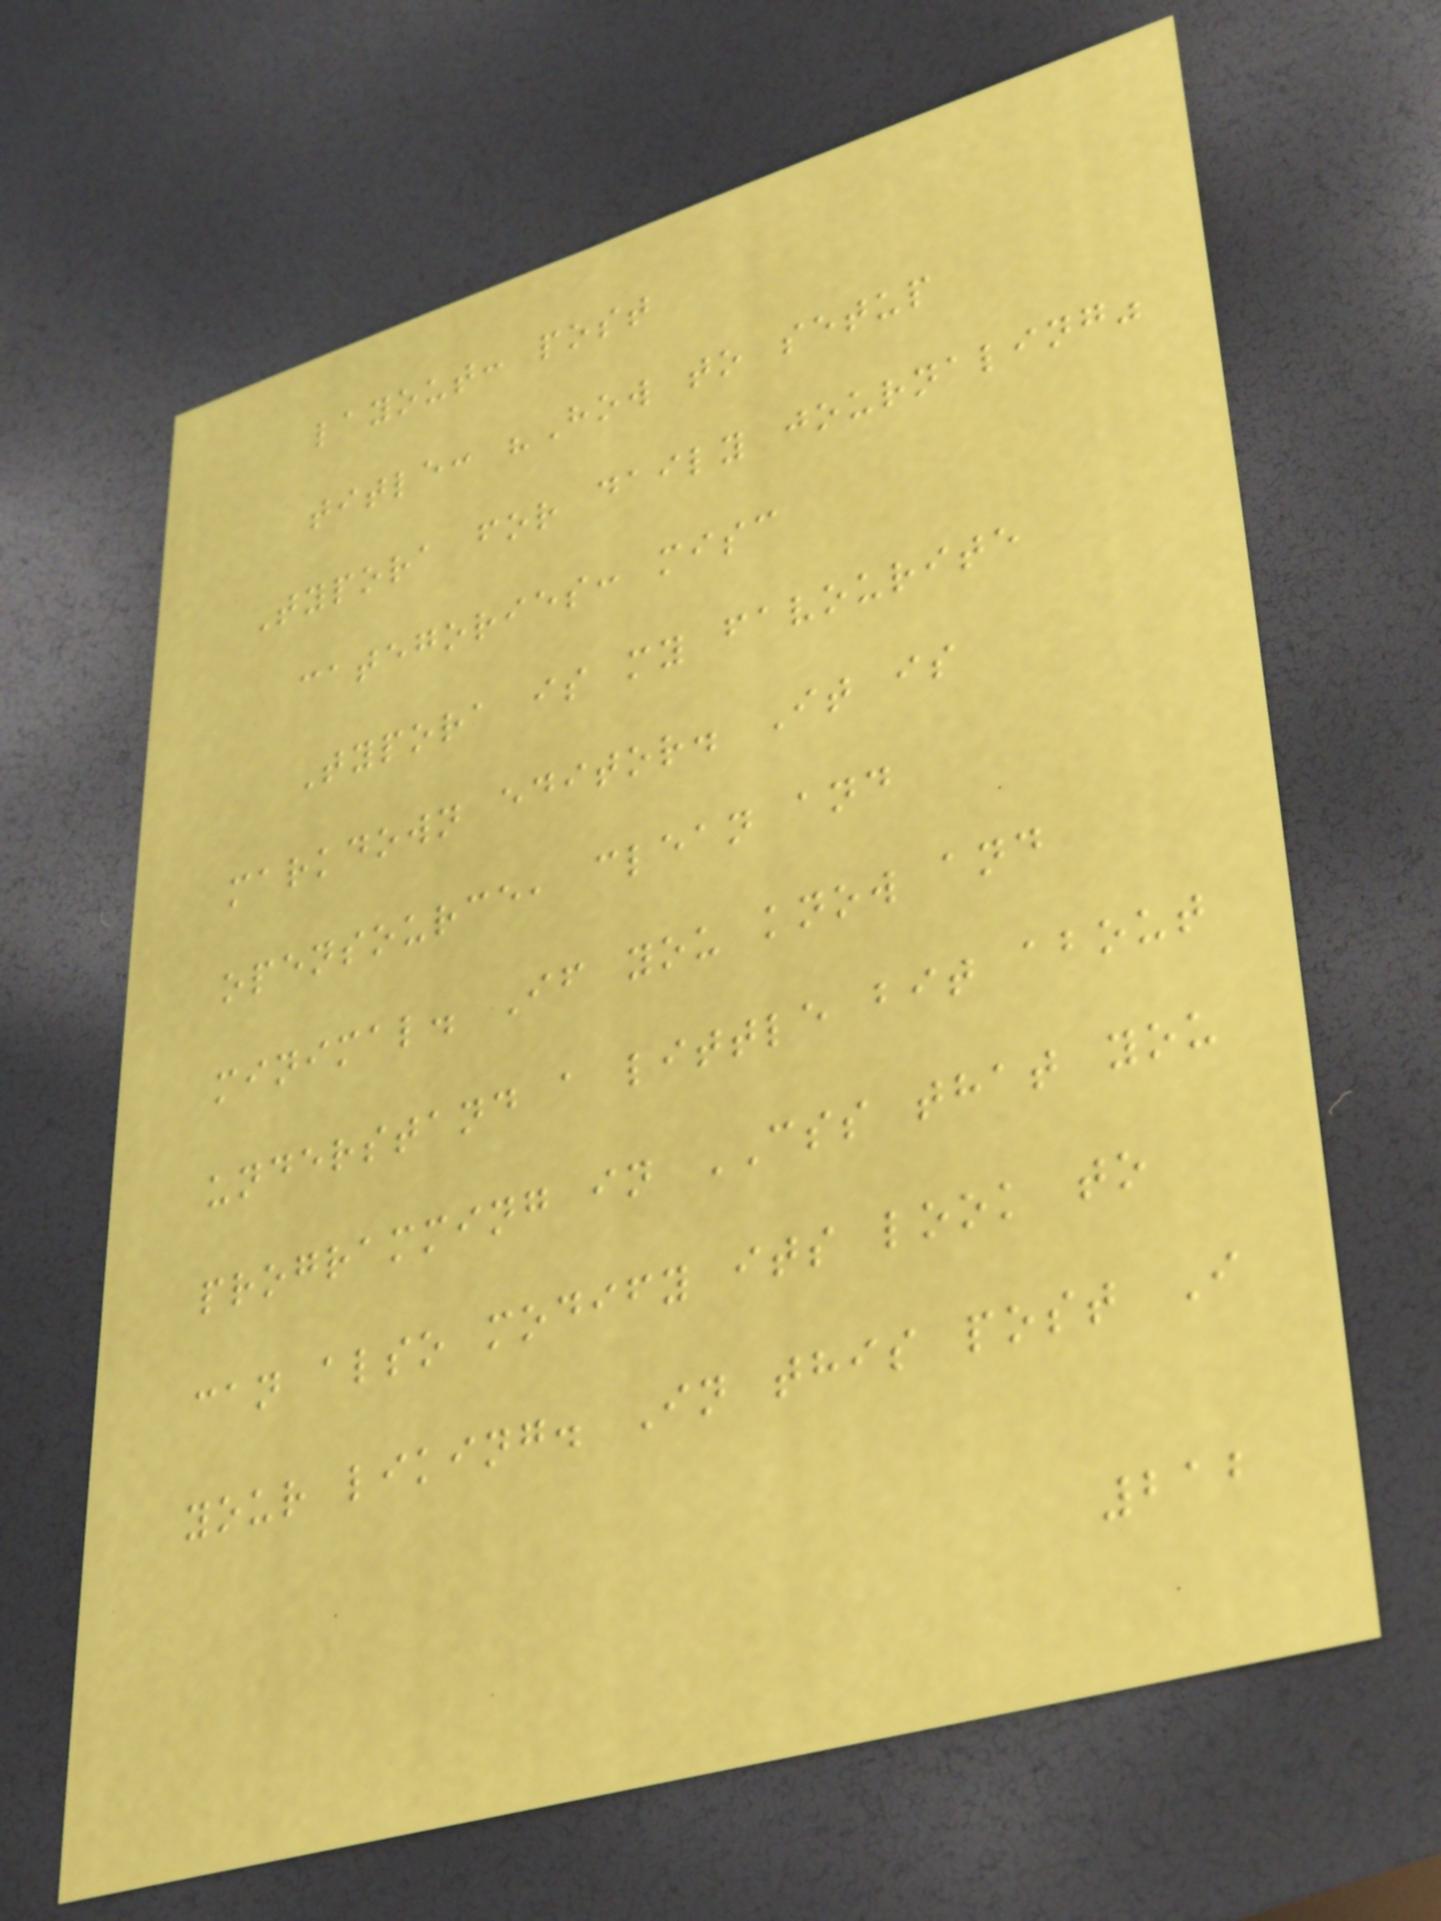layout: post
title: "How to setup
Typora for daily journaling"
categories: misc
Typora is my favourite
markdown editor. It is
opensource, clean and
minimal. If you know and
understand a little bit about
programming in CSS that you
can also modify its look to
your liking. In this post I
212
